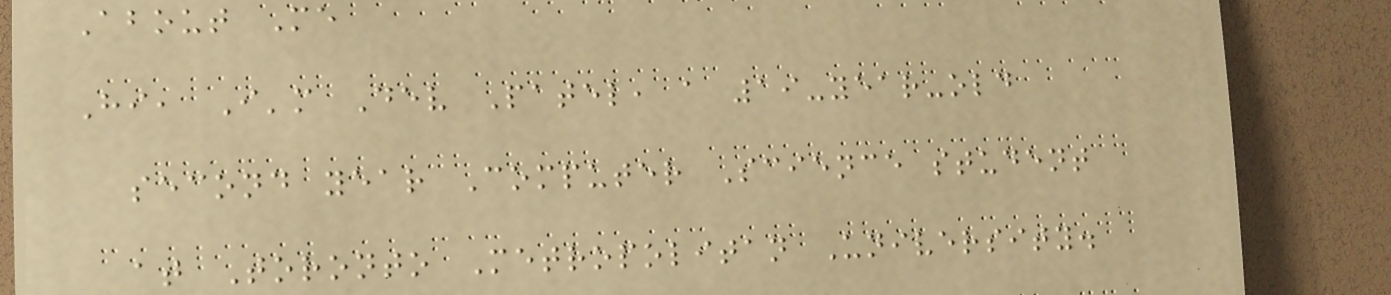About Me
Hi, I'm Dev Patel, a 19-year-old
second year Computer Science student
at Toronto Metropolitan University.
